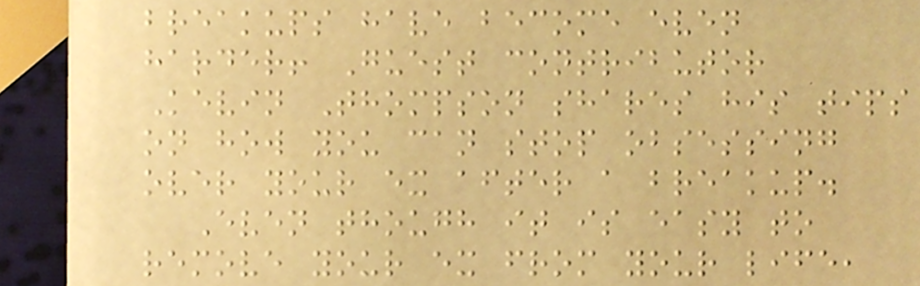breakups have become even
harder! Guest contributor
Kevin Thompson shares his tips
on how you can stop obsessing
over your ex after a breakup.
Even though it is easy to
remove your ex from your life,
